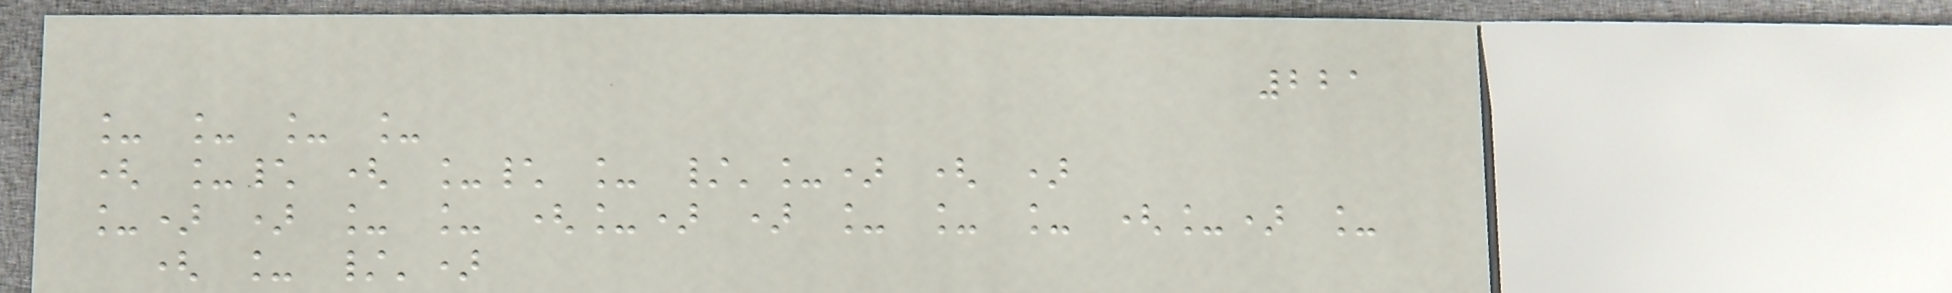221
_ _ _ _
( _\ ( _\ _ /'_) ( )
_) ) _ _ (_) ) _ _ _ (_) _
( _ /')
